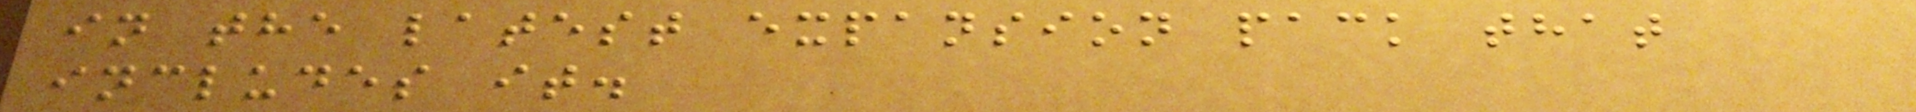in the latest expansion pack that
includes it.
